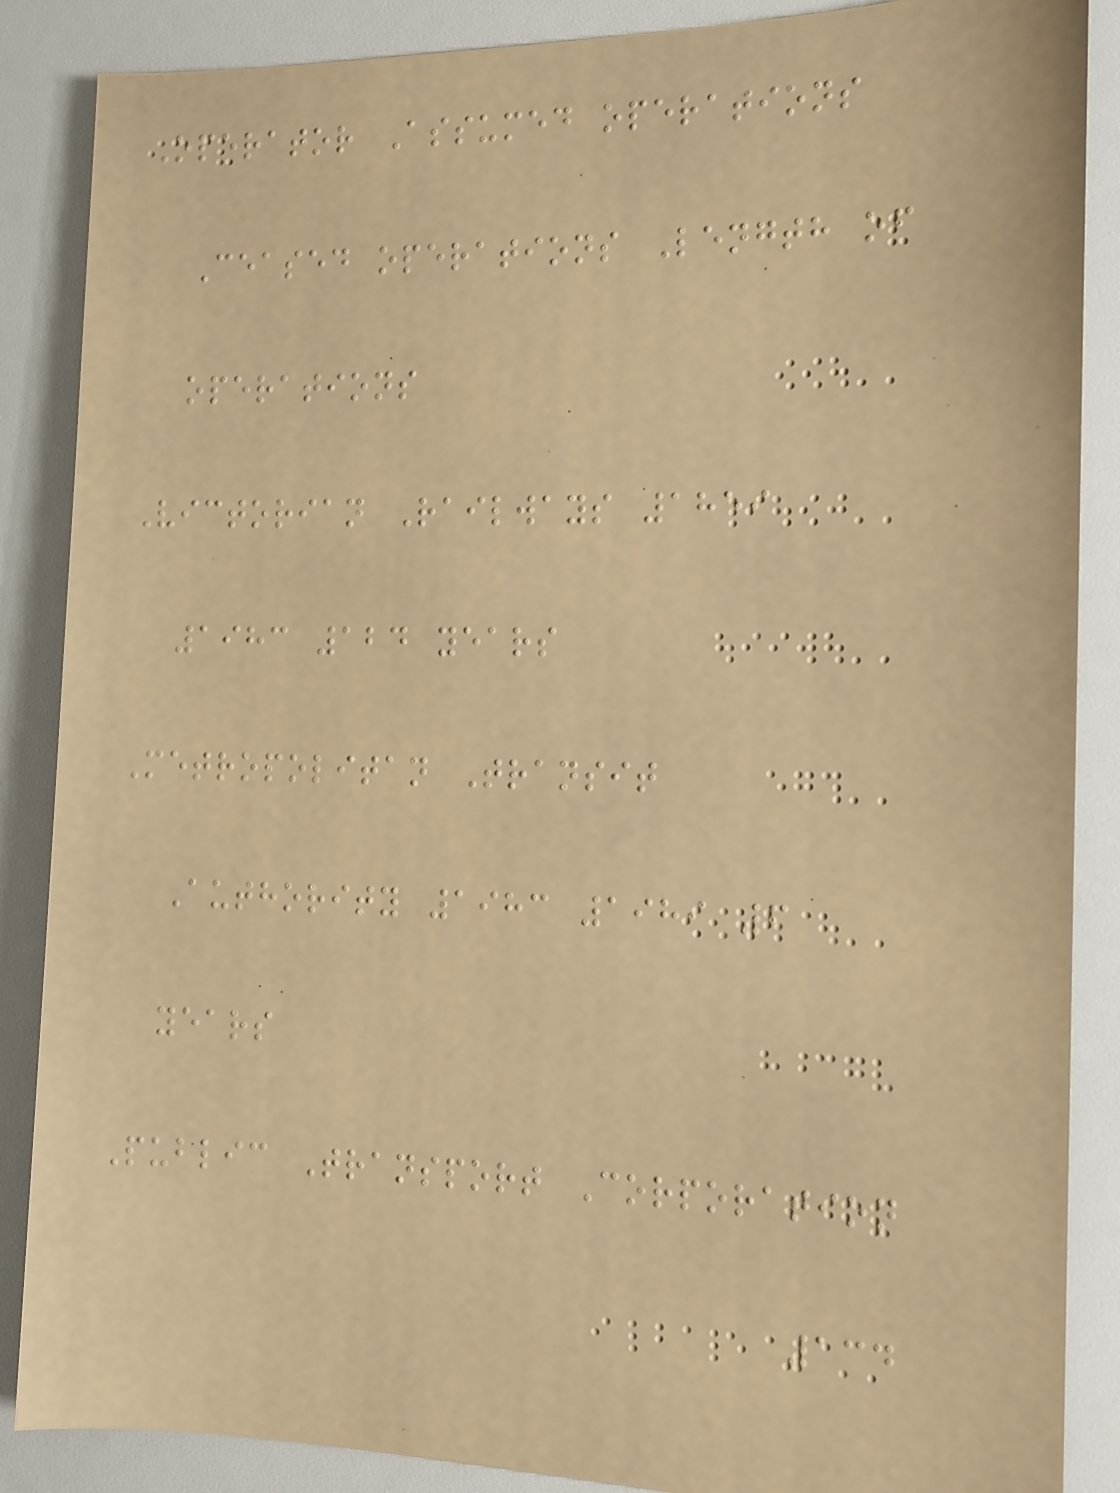Operator Assumed operations
Ceased operations Length of
operations
Victorian Railways 1859
1983 124 years
Metropolitan Transit
Authority 1983 1989 6
years
Public Transport Corporation
134
